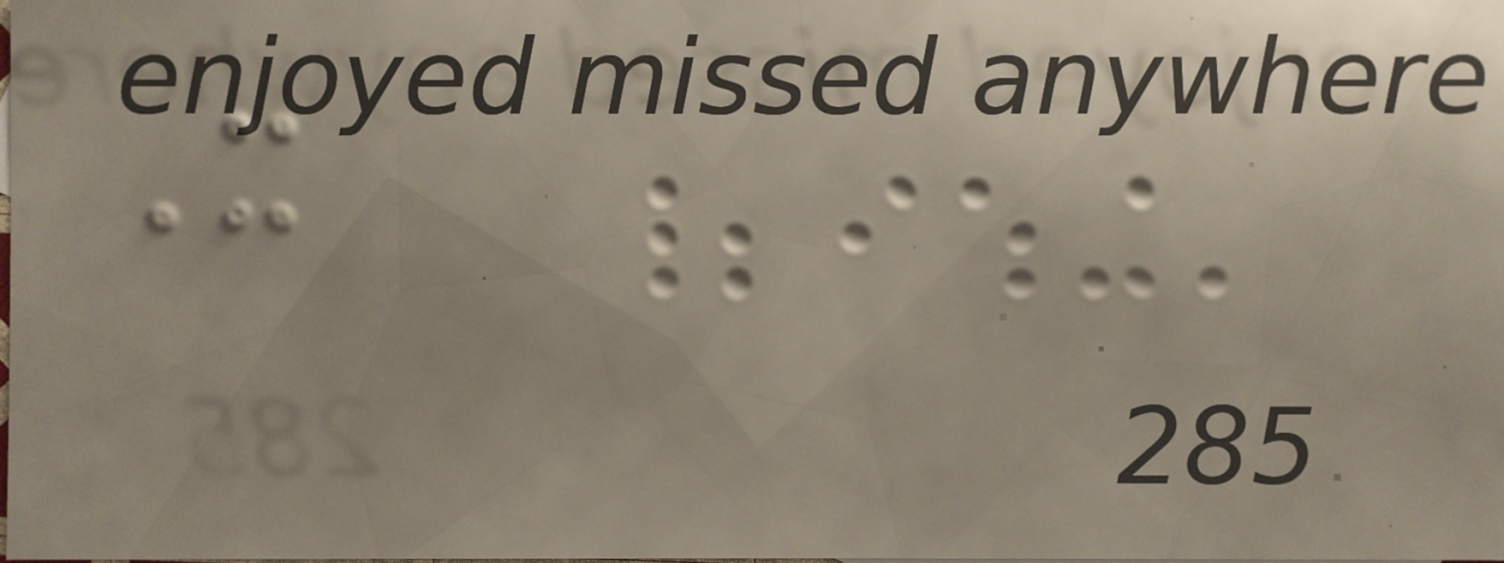It
